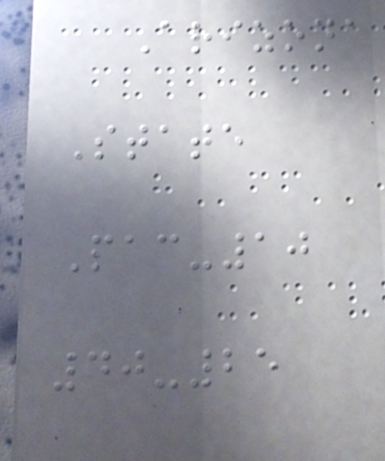Arizona
State
Pac-10
40-25
